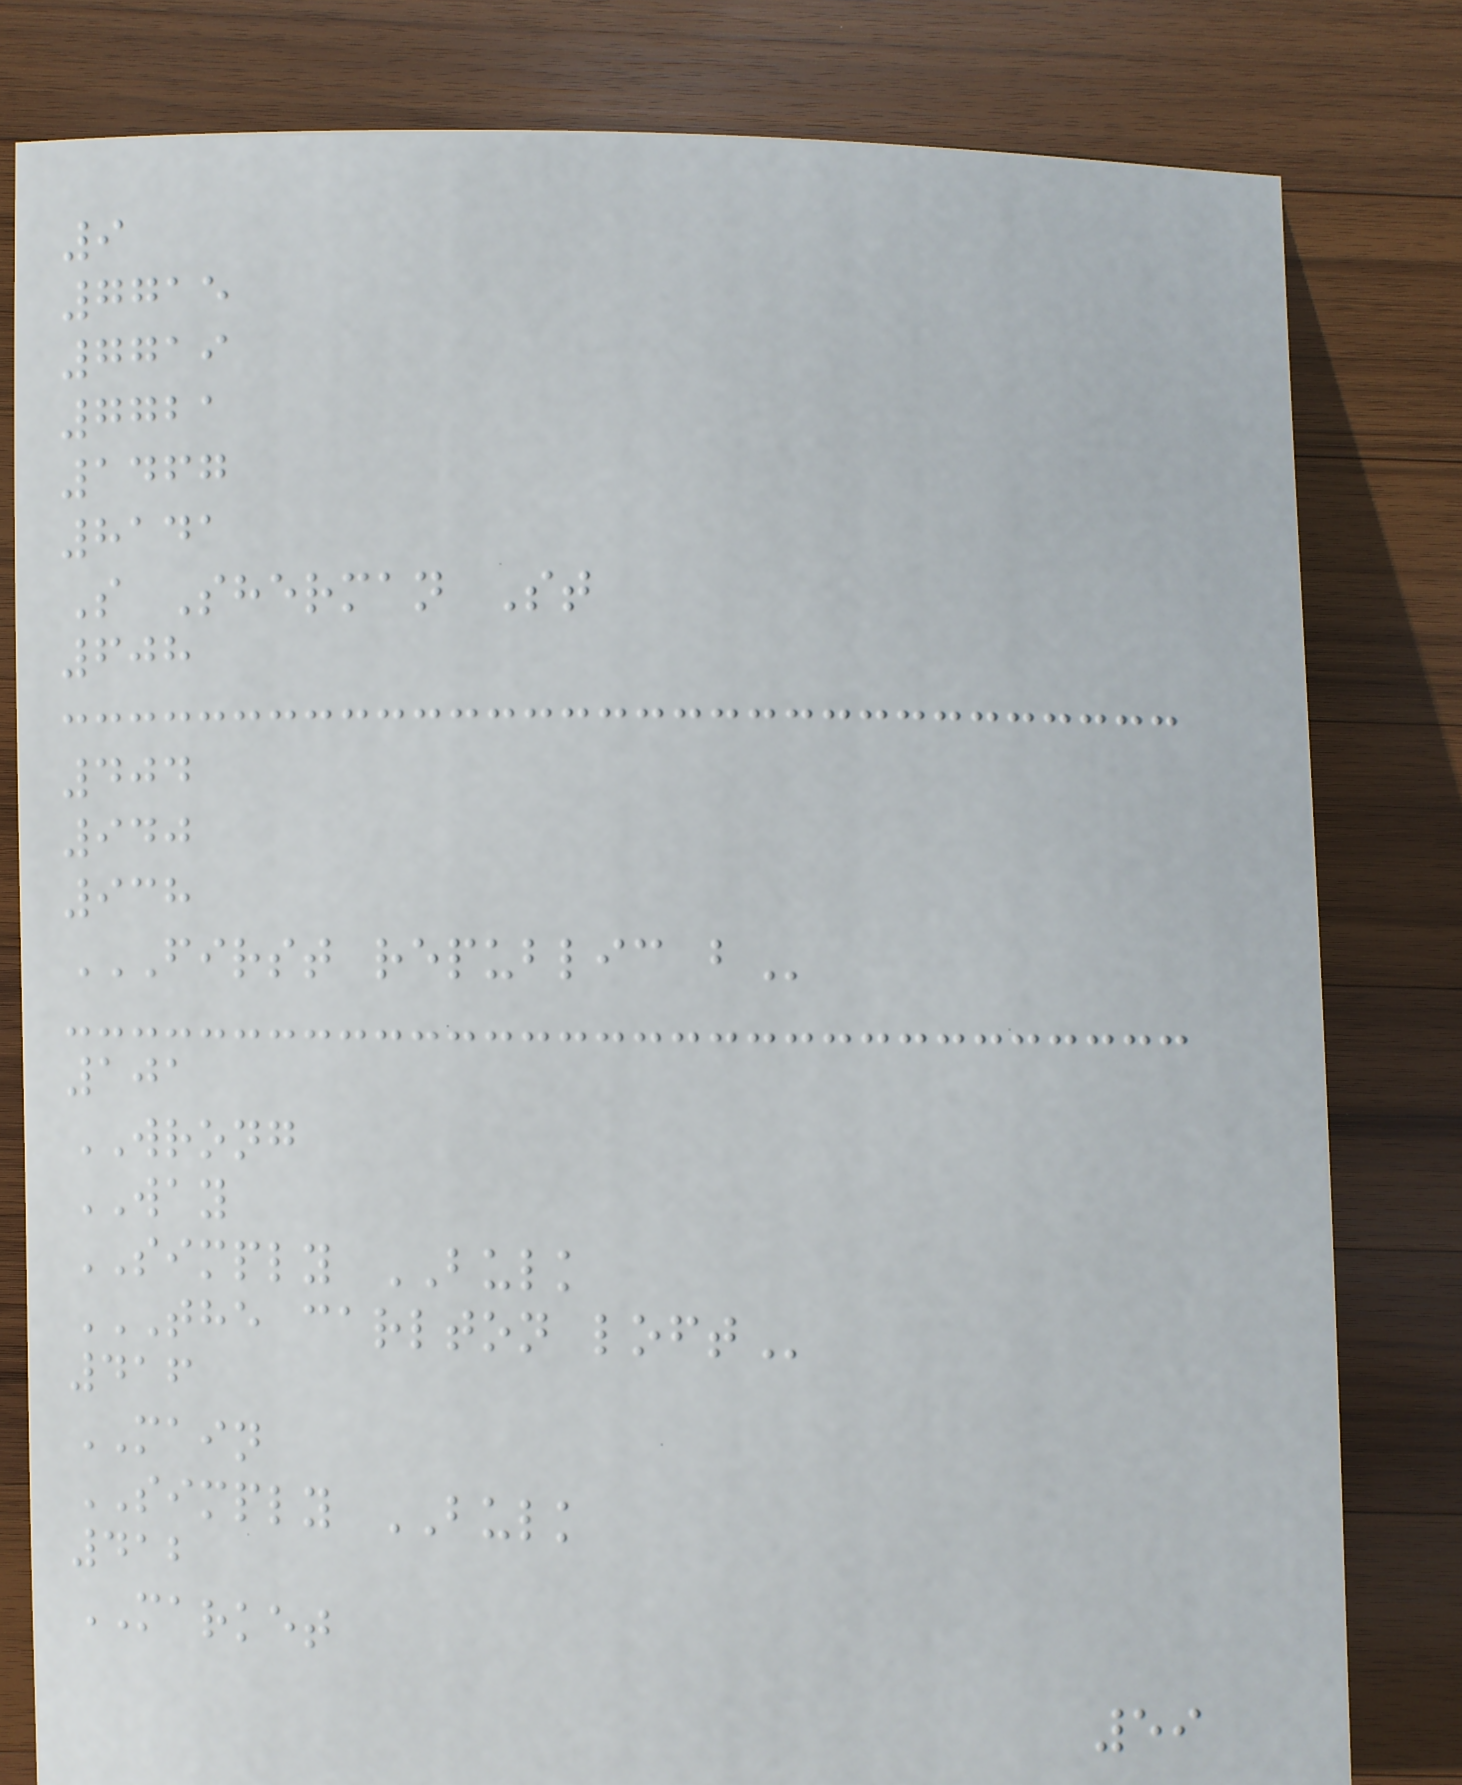9
7715
7719
7721
1467
8141
S Sherman St
608
404
940
938
FIRST REPUBLIC B
101
WRONG
WAY
SIMPLY BULK
THE CARLTON LOFT
416
MAIN
SIMPLY BULK
412
MARKET
59
